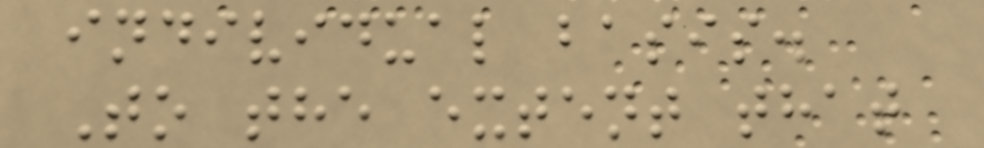individual basis.
To the extent that
